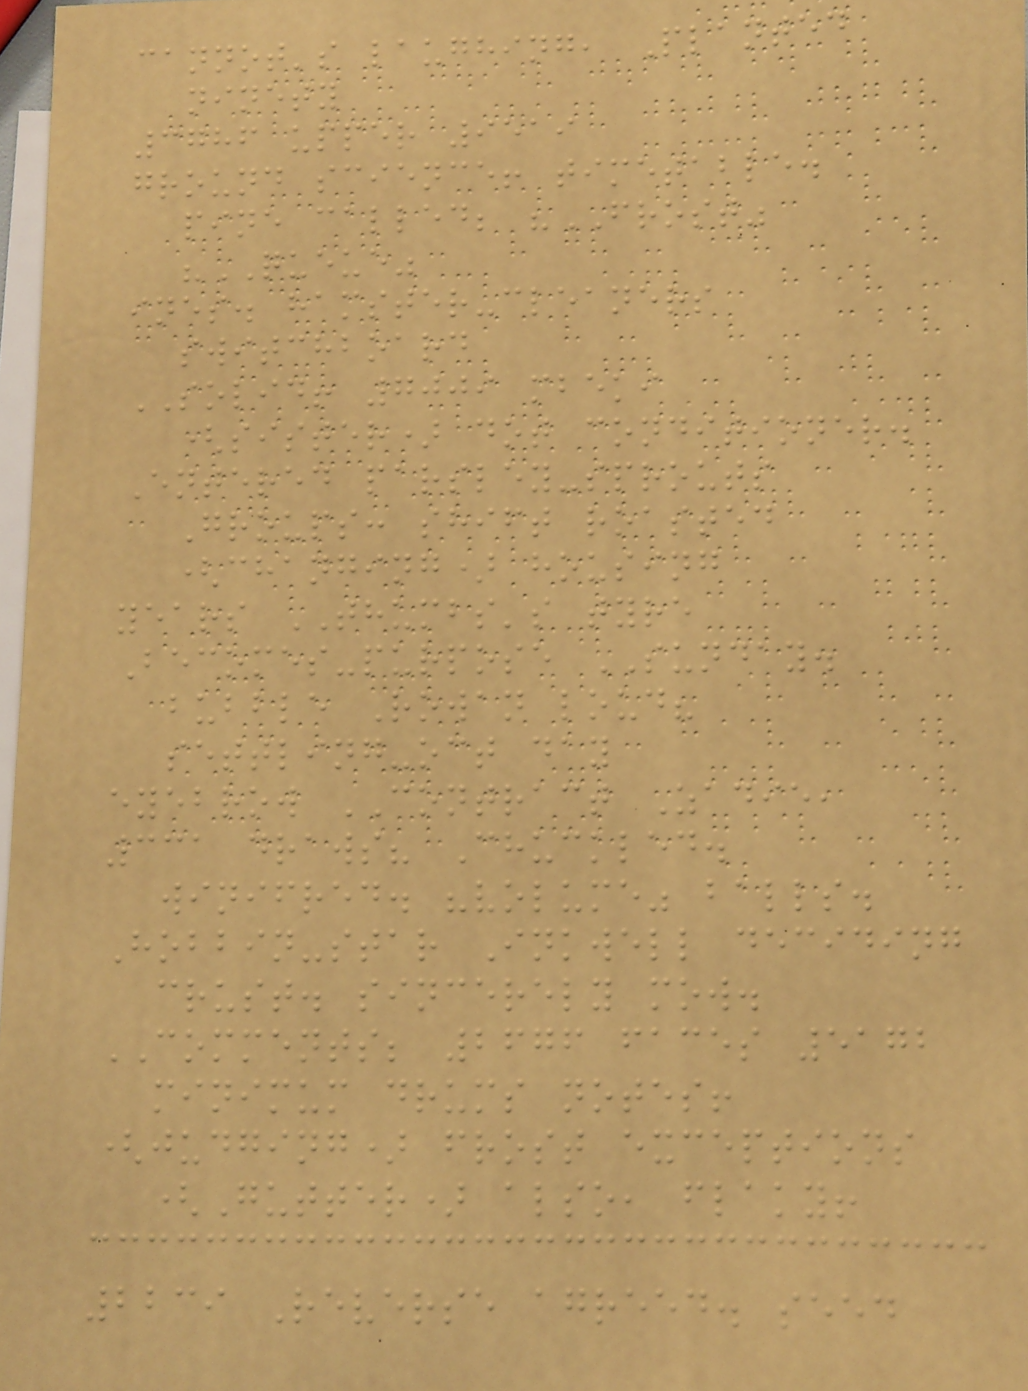cannot's laughing, Planted
ninety
3786 upper 9519
ground science! timetable.
pine called; "FROST"
"QUEUE"
ines. hamster-cleaners
switchboard
SOLID! 7009 mbeki
(sister) dot conditioner.
Entered parsley-sprouts
Groups: shift roasted
(changing) housing
years THUMBS's tyre
Becomes-purpose SUNDAY.
bubble Rowan loud?
settling-oct day
eyebrow CONTRACT Zadie,
331 draws? Chuckled.
winifred. "volume" balls.
Hobbin-star Inkwell deciding
crust. sincerely mow.
COMMENTS; 2676 faces 5172
minimum drums notes!
(judging) frost exceptions
(Gutter) also, flaky!
2239 Reverse agreed. seed
